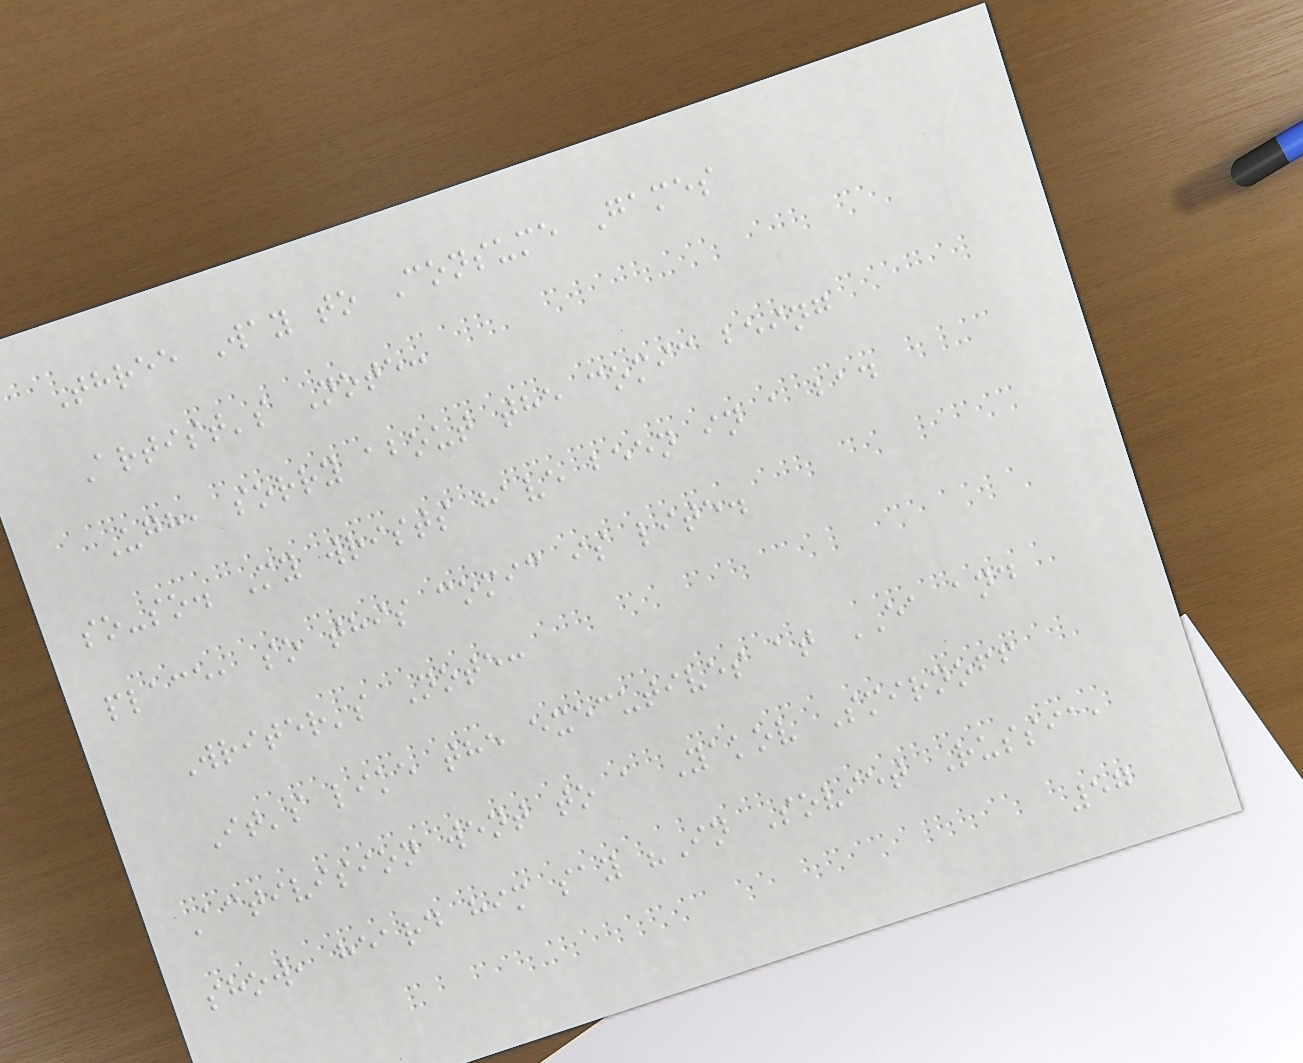Three Way to Consume Games
Artist's Note:
Ugh, sorry about the comic being
so-so. My wrists have been in a bad
place, so this comic is lite.
Writer's Note:
It's like the executives at EA and
Activision went to a Yakov Smirnoff
show, heard him say "In Soviet Russia,
57
